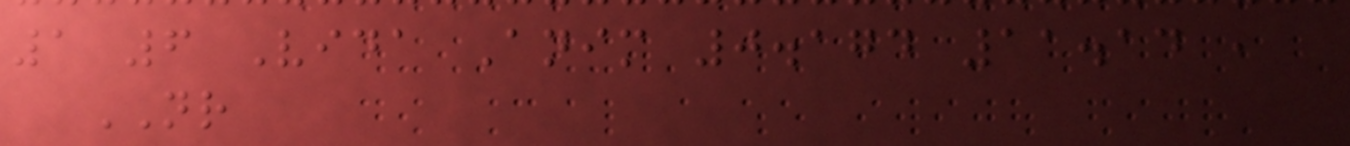1 6 Vida Anim 0.174 11.14 ,
NR
